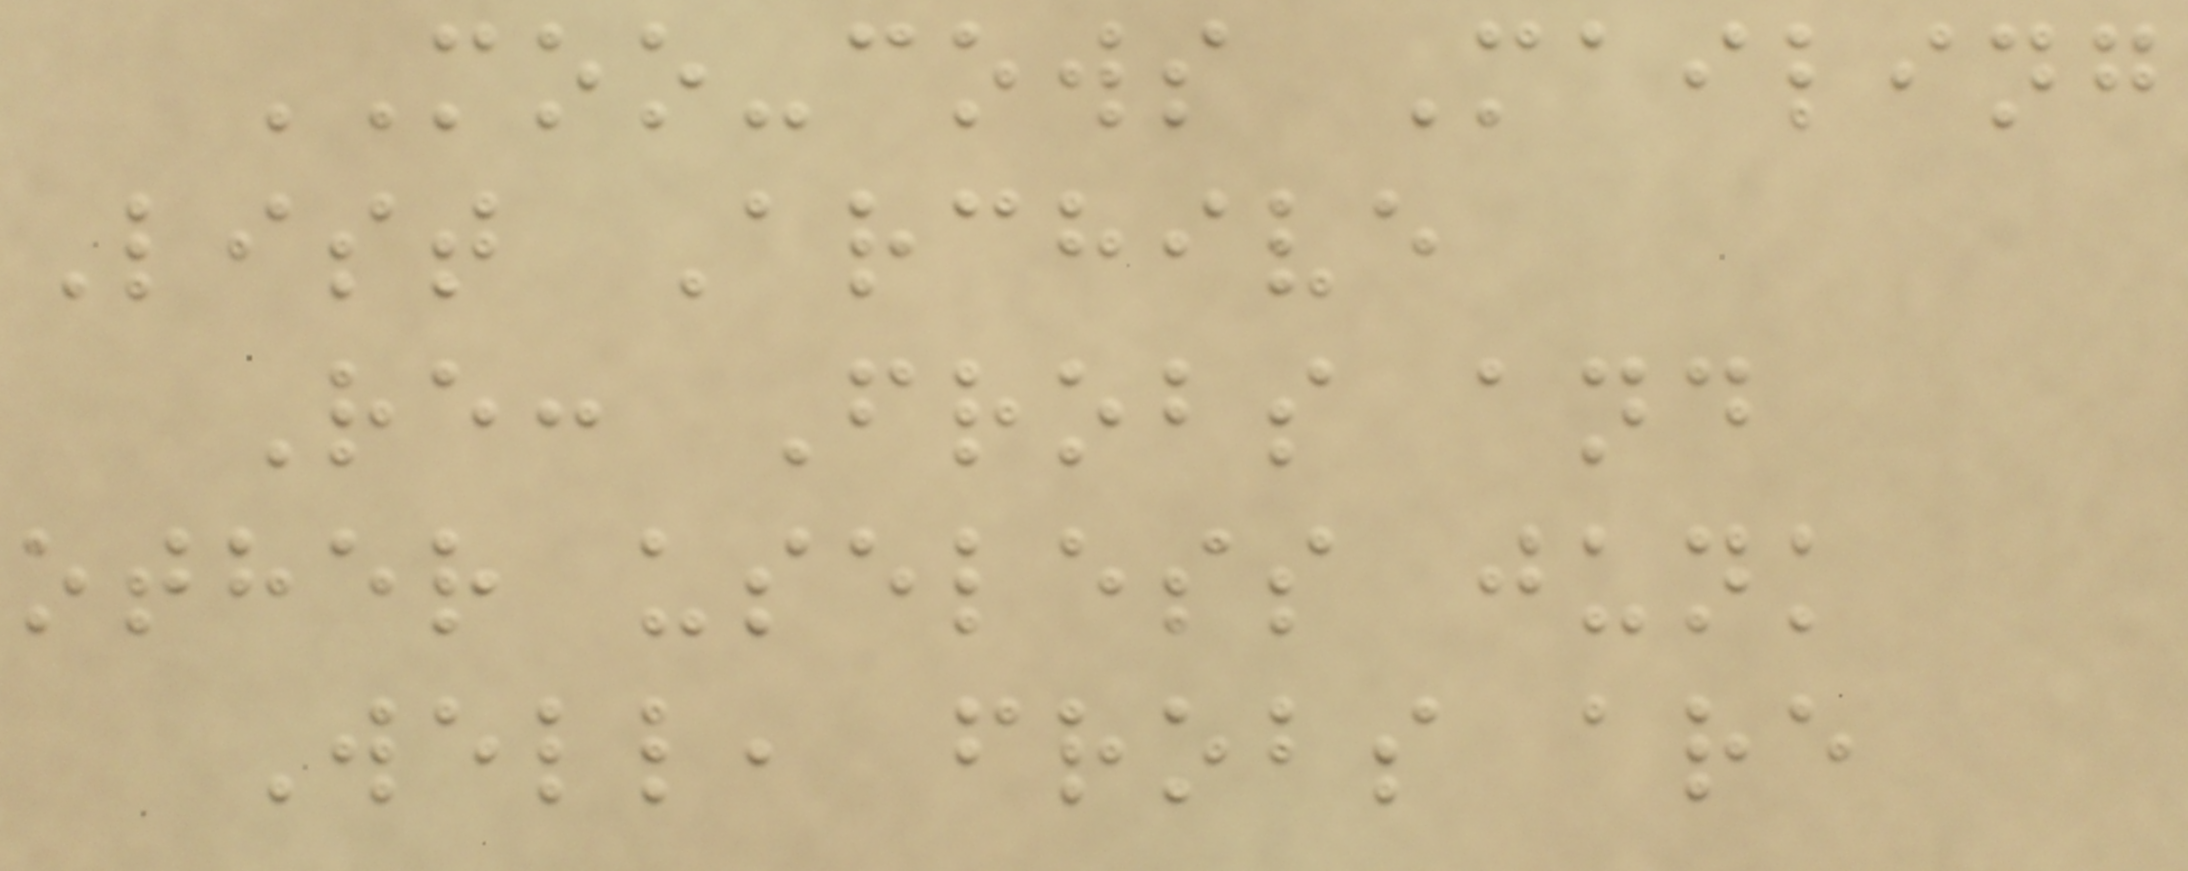MOO-cows Mailing
List Archive
Re: Frobs and
other useless junk
Well, frobs are
